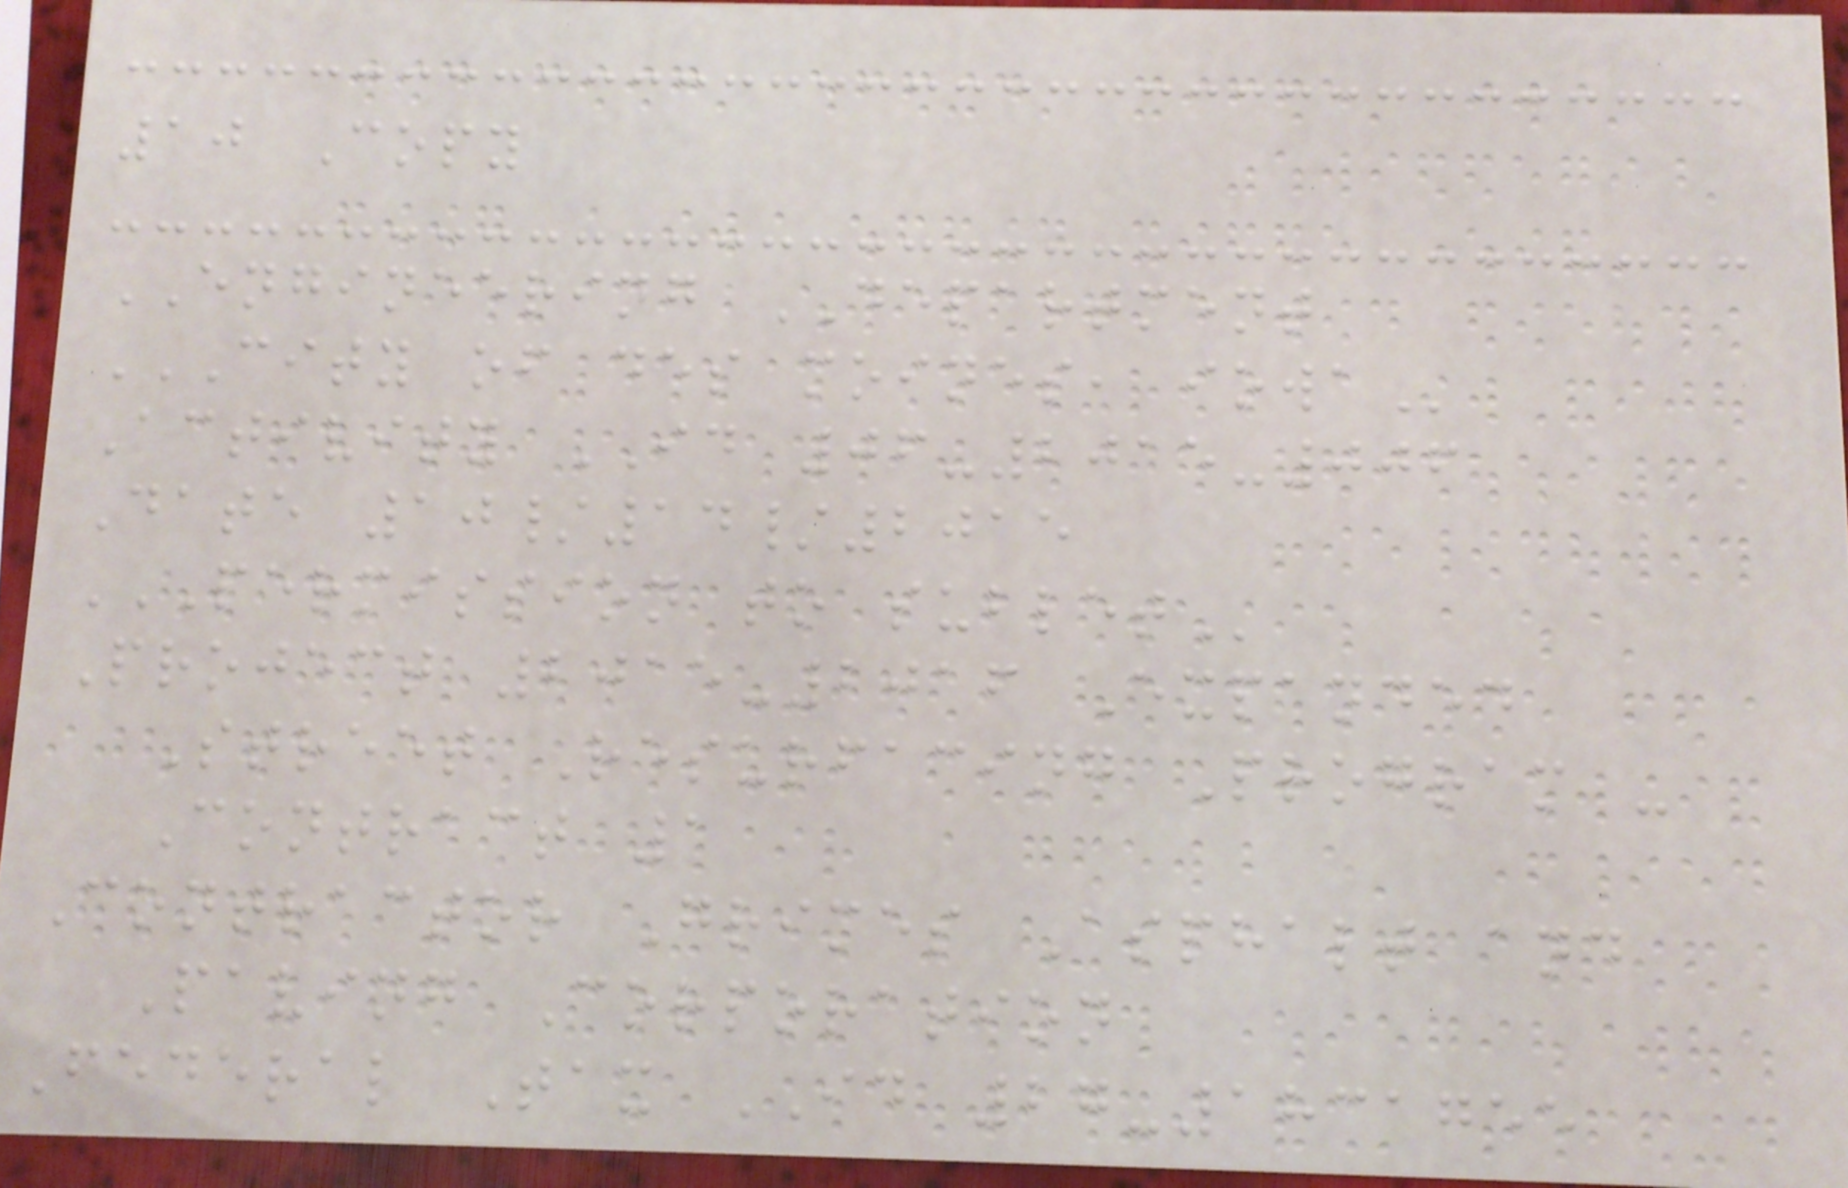10 Copy
ENGINEERING DEPARTMENT
CITY OF DES MOINES, IOWA
Activity ID 06-2015-006
Date 10/14/2015
PERMISSION TO SUBLET
Project 2015-2016 Expanded
Street Resurfacing Program -
Contract 1
Contractor Grimes Asphalt and
Paving Corporation
Federal Tax ID 27-1831755
